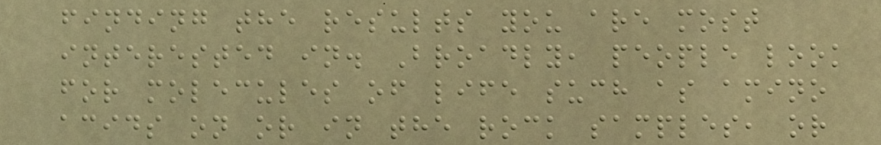finding the results you are most
interested in. Broadly, people look
for molecules of life such as amino
acids on or in the rock samples, or
